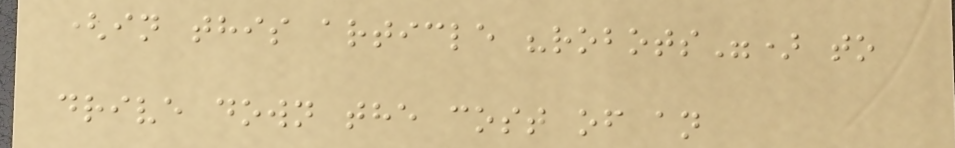(in this article "robots") to
drive down the cost of an
